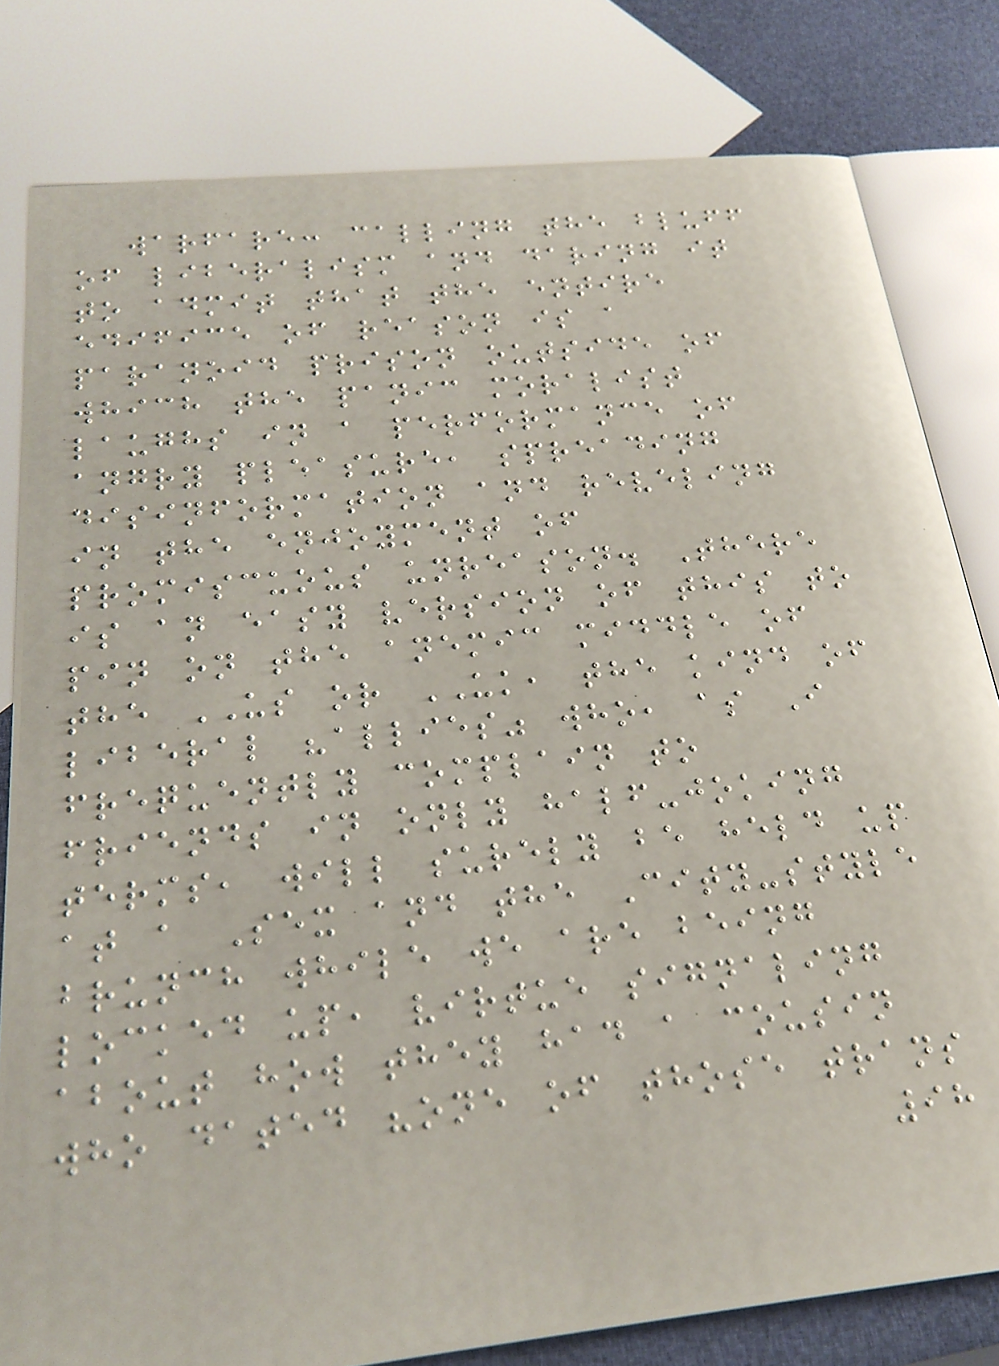warfare: calling the bluff
of liberalism and daring it
to admit that the entire
edifice of reason is a
paranoid prison outside of
which the panic moralist
laughs in a performance of
angry pleasure, spreading
disinformation and reveling
in the enjoyment of
promiscuous unreason. There
is an easy version of this to
pin on the anemic middle of
the US or UK, the kind of
liberal "allies" who, as I
frequently complain to
friends in only half-joking
terms, will surely be held up
at a Sex and the City-style
brunch while we are being
locked up, virtue signaling
about how they had a cousin
who dated "one of those trans
98
